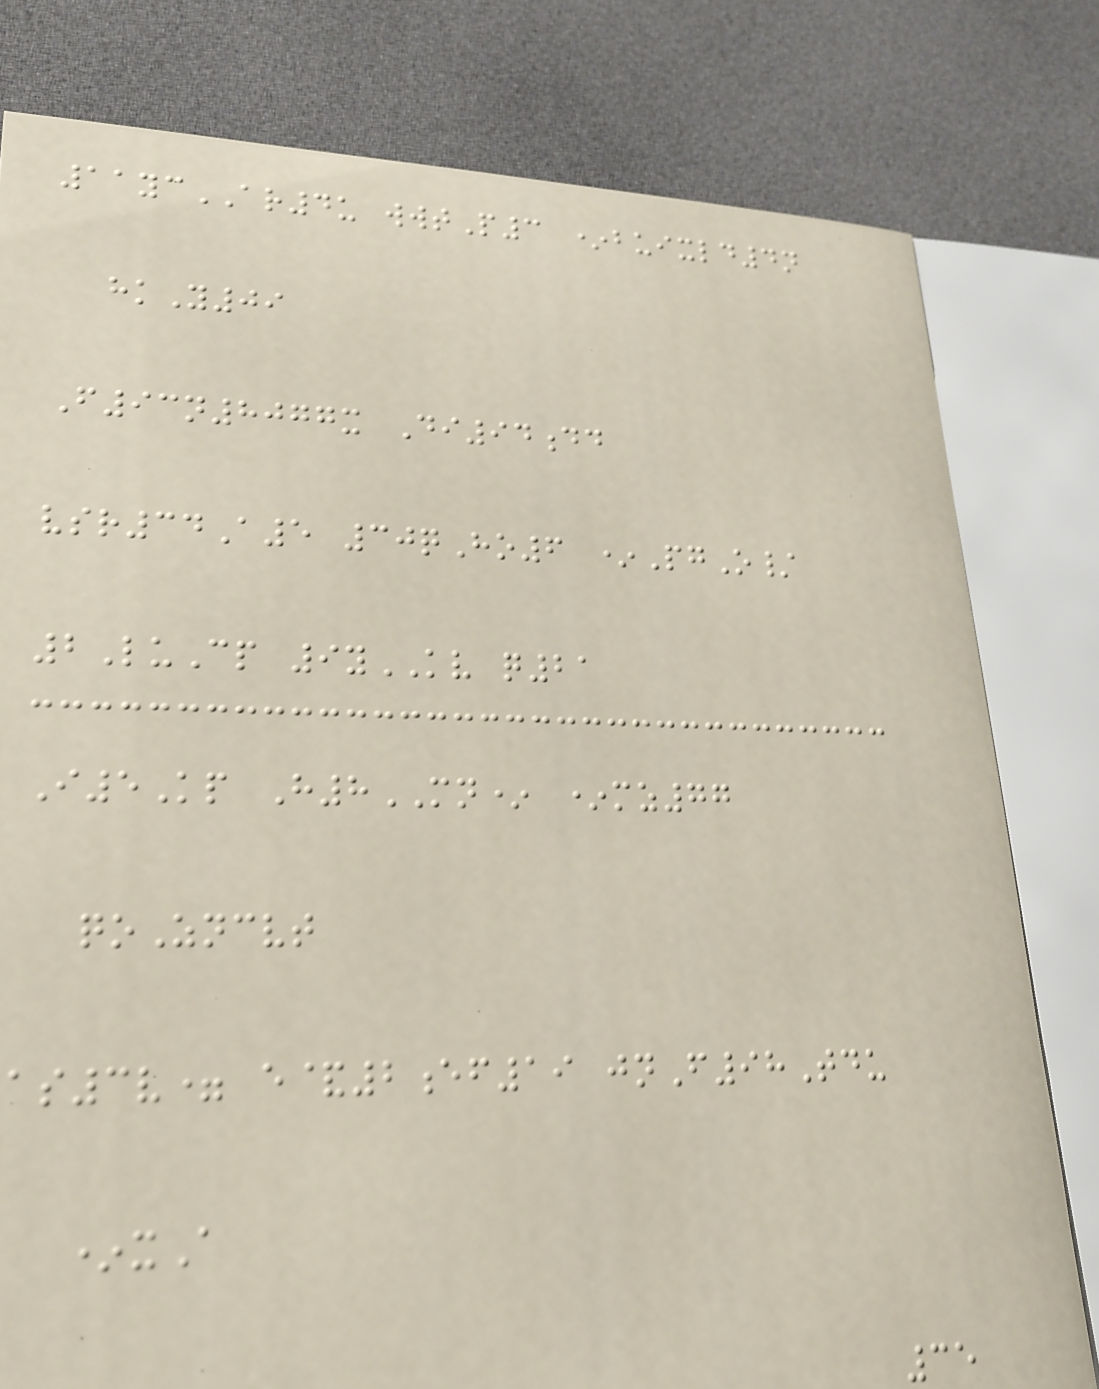11ycAR4u wwtP3 *buixld4n
hkY09
F93n8077x Di94dd
vsr34A5 30qHo6 *PgO/
2LuCp 9yKV q21
I5Kp H8MN* *mz77
qoZncvt
as3v= e&2ef19 jnF98Tdu
*xA
35
